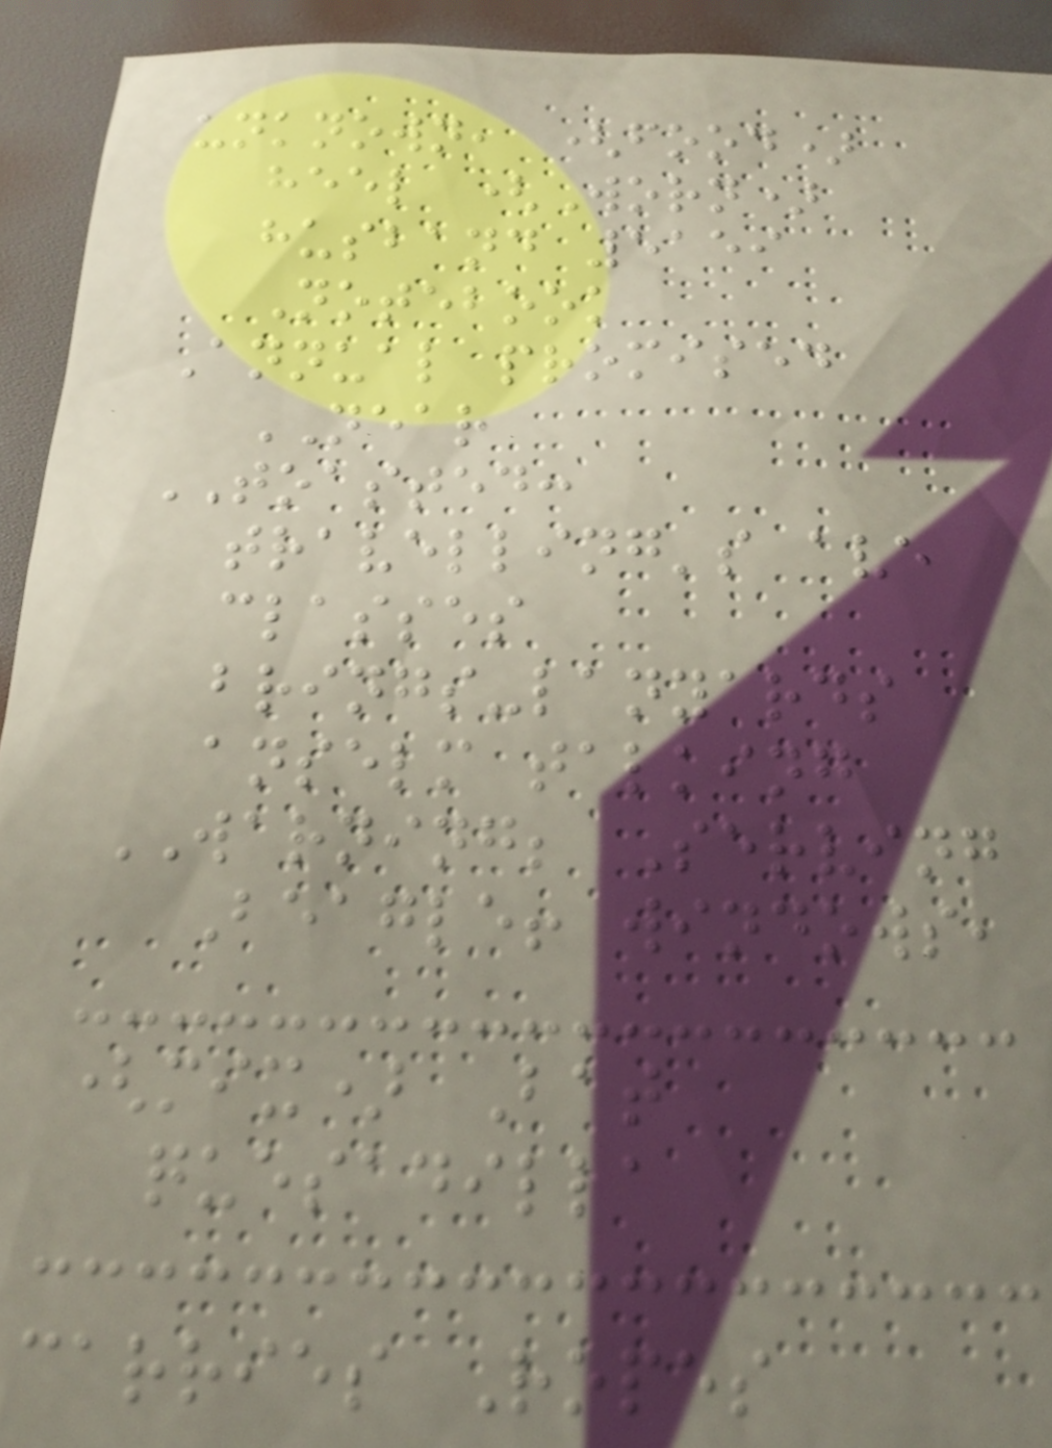unknown, (food)
heel (Worn)
husband 5159
Notebook
Annual promised
NEAR
TOASTED:
travelling's ave
classes
brings-lanyards
anselm talking
WARNING; Serving
Beagle! windows,
(mix) Bat
quesadilla
carries Ropes
